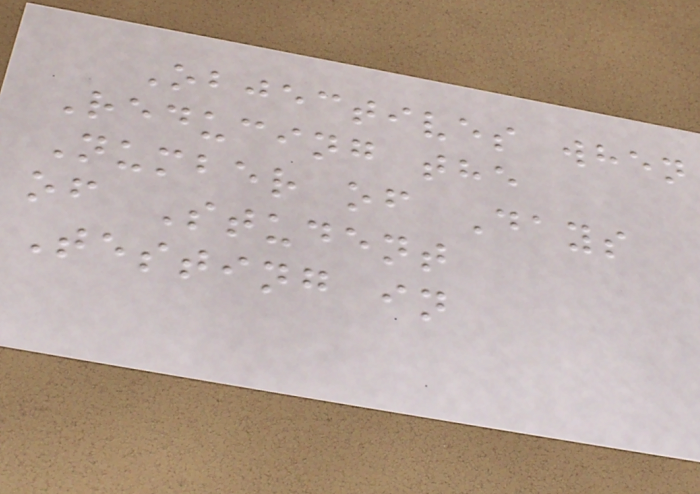Objectives when
Reducing the
Number of Days
of Student
Testing in
